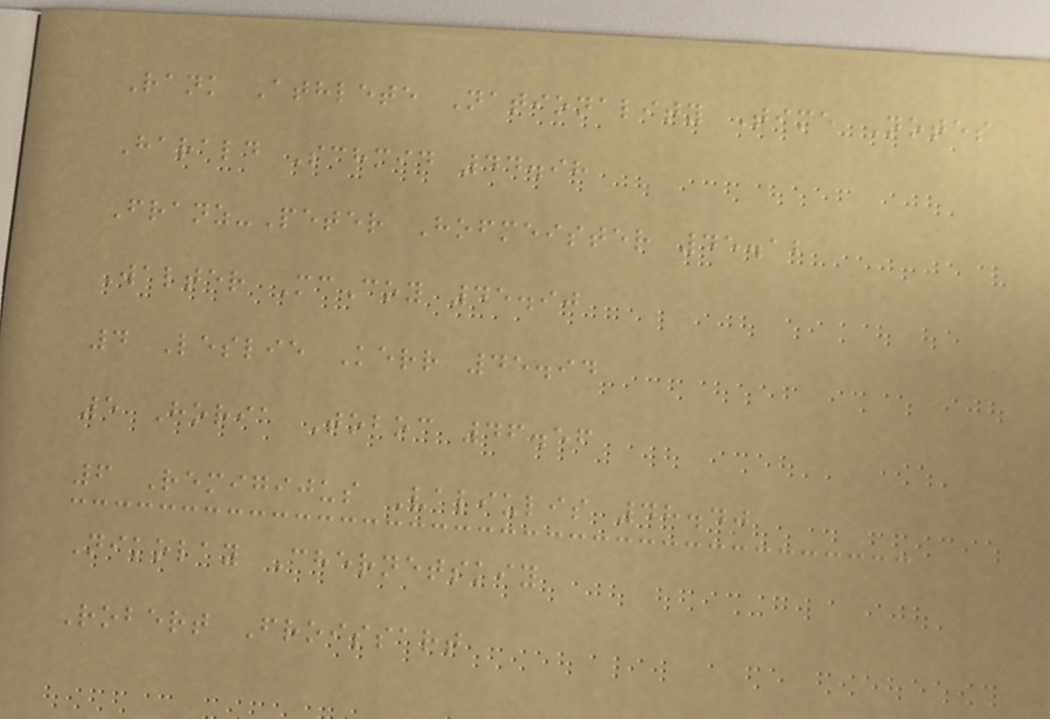Rank Athlete Nationality Time Notes
Harald Schmid 44.98
Franz-Peter Hofmeister 45.12
Walter McCoy 45.90
4 Leslie Kerr 45.94
5 Horia Toboc 46.56
6 Remigijus Valiulis 48.40
Nikolay Chernetskiy
Robert Froissart
